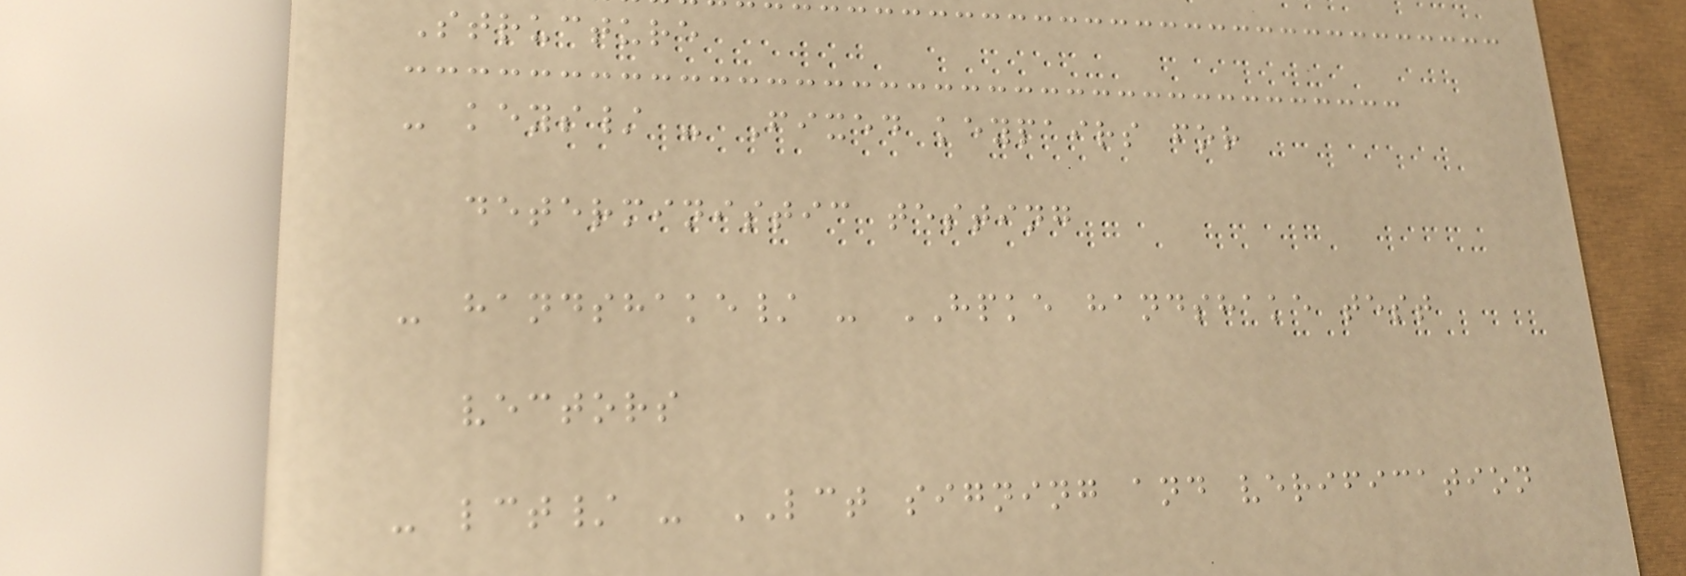Structure
- keys/ - Fixed keypairs for
deterministic testing
- handshake/ - HPKE handshake test
vectors
- lct/ - LCT signing and verification
